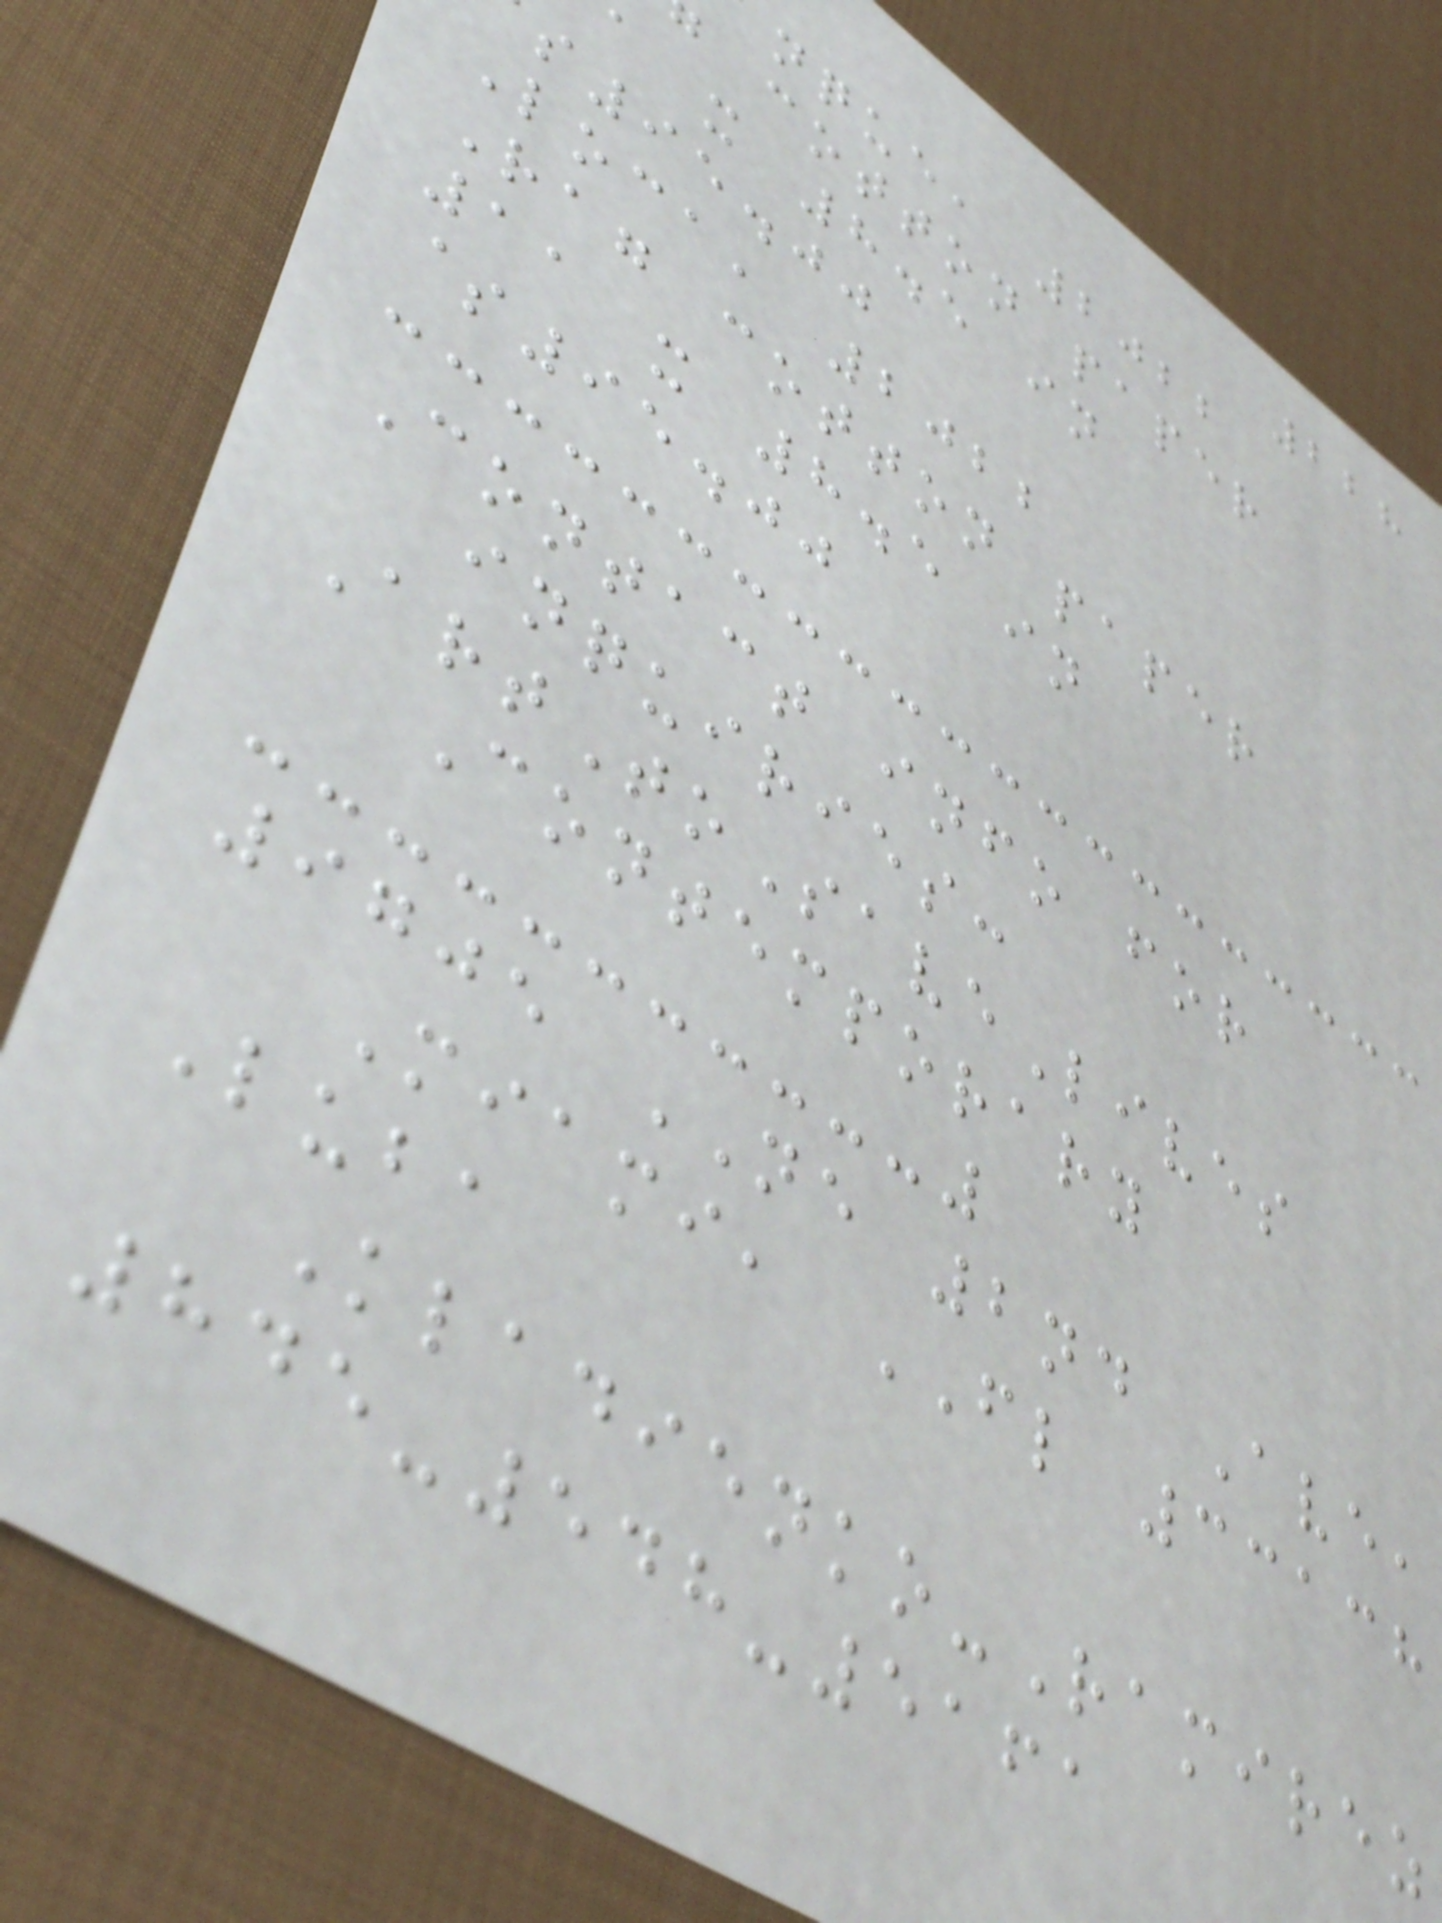228
nque, 2022
cotton paper
a x 8.5 in
95.00
Loca, 2022
Rag cotton paper
11 x 8.5 in
$95.00
Contact info for
inquiries:
ArtToSaveLives
Contemporary
9705 NE 2nd Ave,
Miami, FL 33138
Luba
Kladienko-Ramirez
845-548-5161
